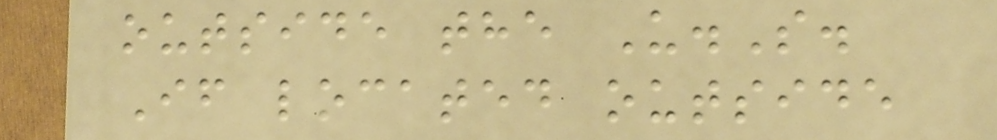outside the U.S.
If located outside
